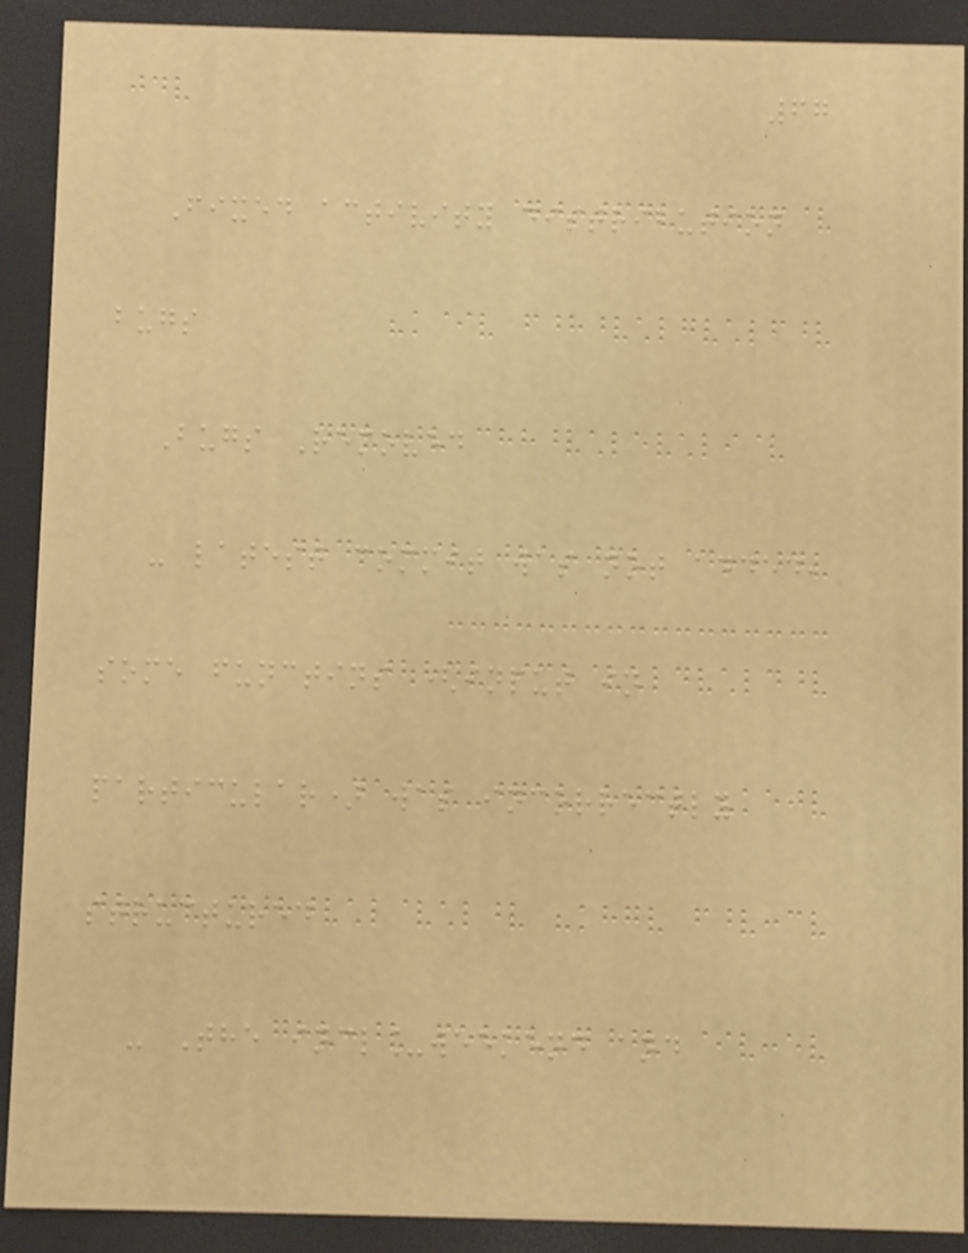67
Fixed activity distribution
bugs
Bugs Removed
- latest commit was not added,
some functins (input in
particular) was incorrectly
structured
- The incl_weekend and
